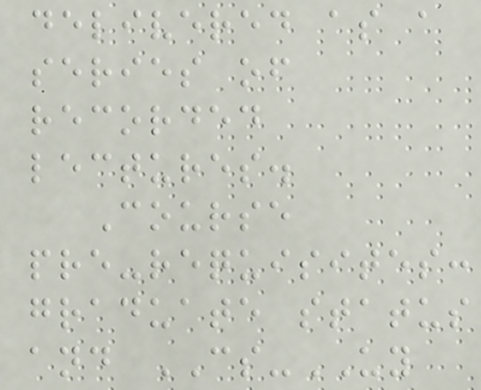delivered as a
series of
recorded
lectures.
Course
pre-requisites:
graduate status
and CS-UY
